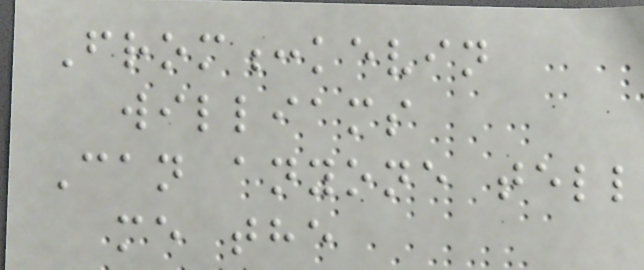From:kevin
williams
Can anyone tell
me the
